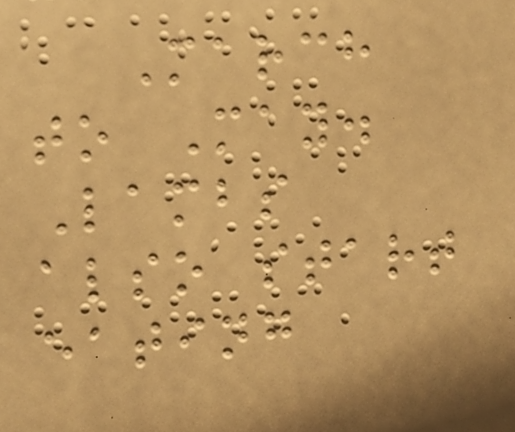March
to May.
Lambs
also start
eating
